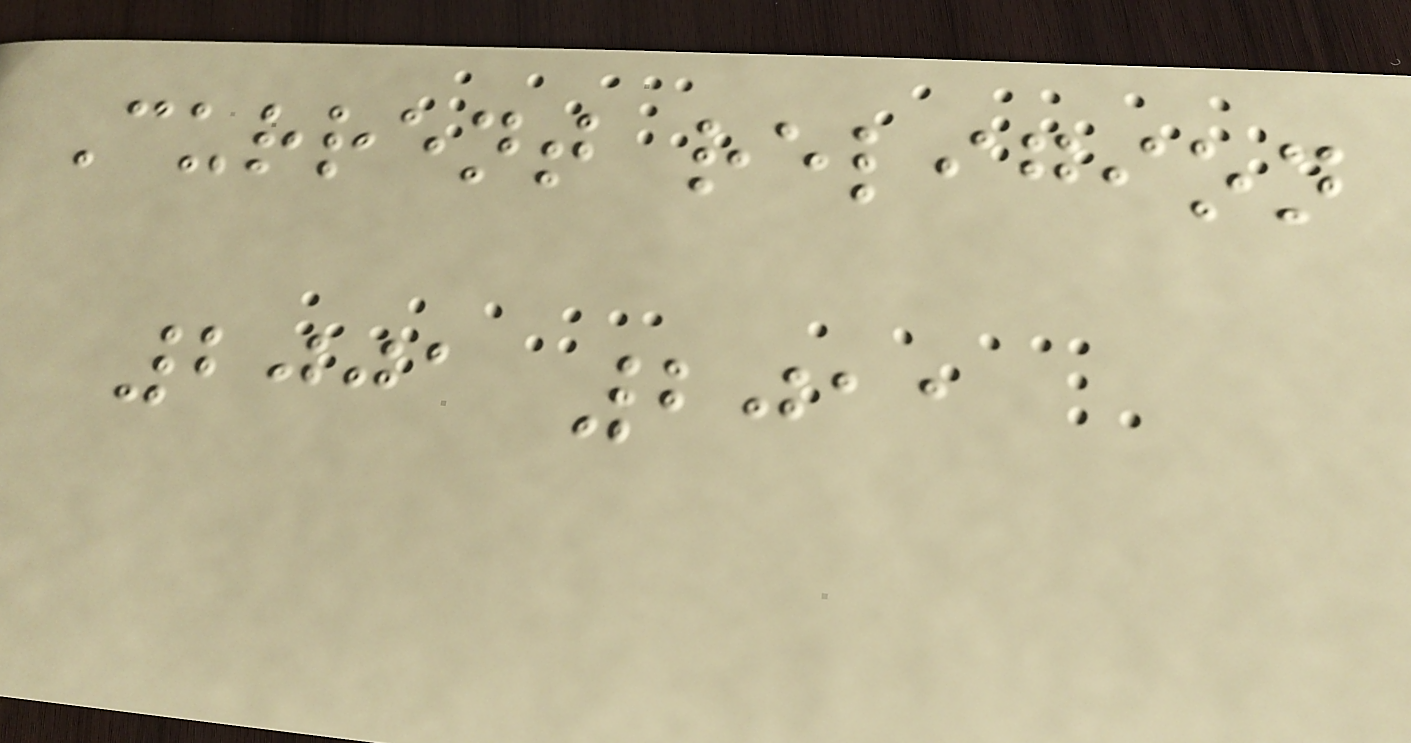Current religion
2001 2011
